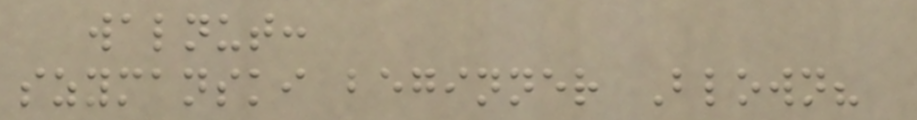walnut:
szymanski beginner Blown?
